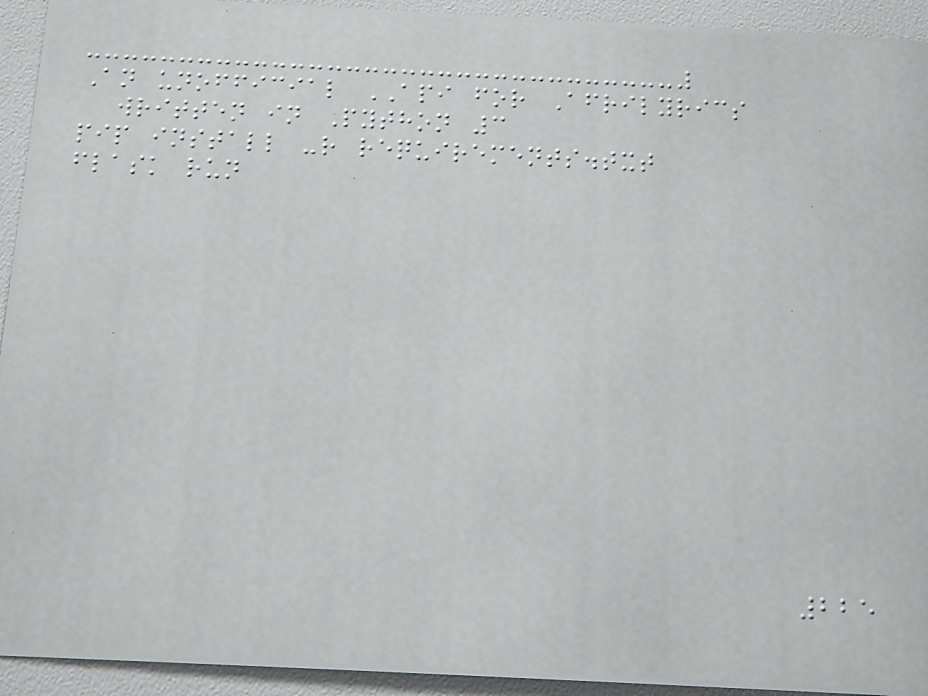An unofficial API for Afrilyrics
written in Python 3
pip install -r requirements.txt
flask run
225
